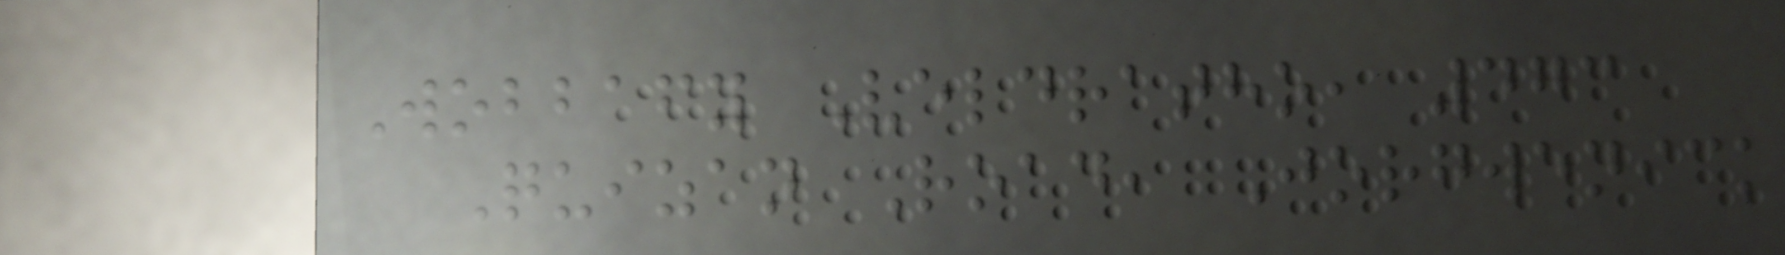Wobbafy Veldratho, 473
Quizan Road, Jorgwenick
